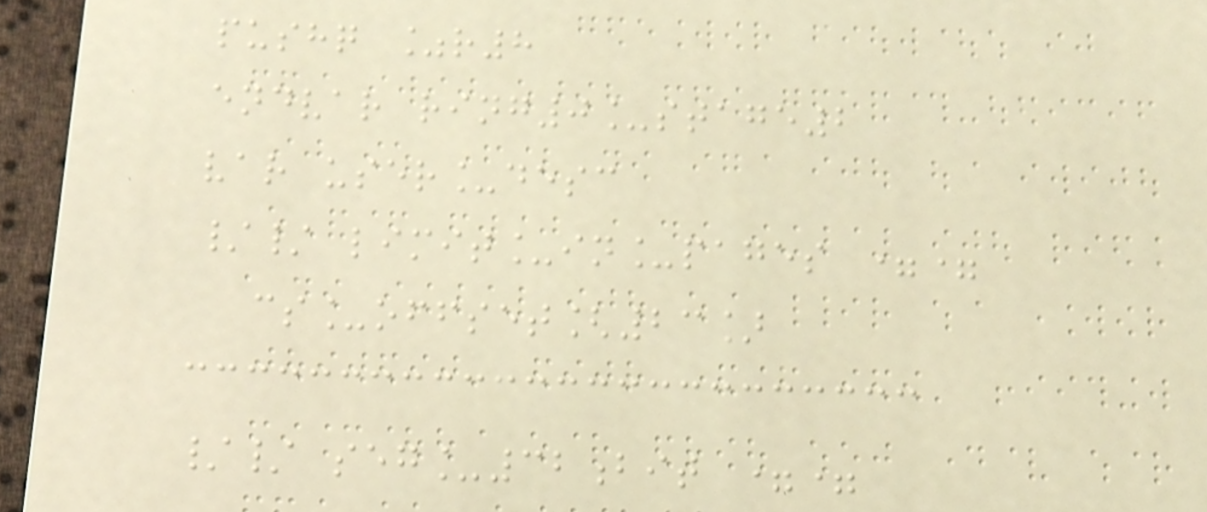pushq %r8
endvar ring0_stage2
var user_desc
// limit_in_pages ==
cs_offset[23]
// seg_32bit ==
